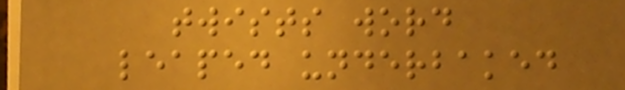twists word
leaped underbaked
